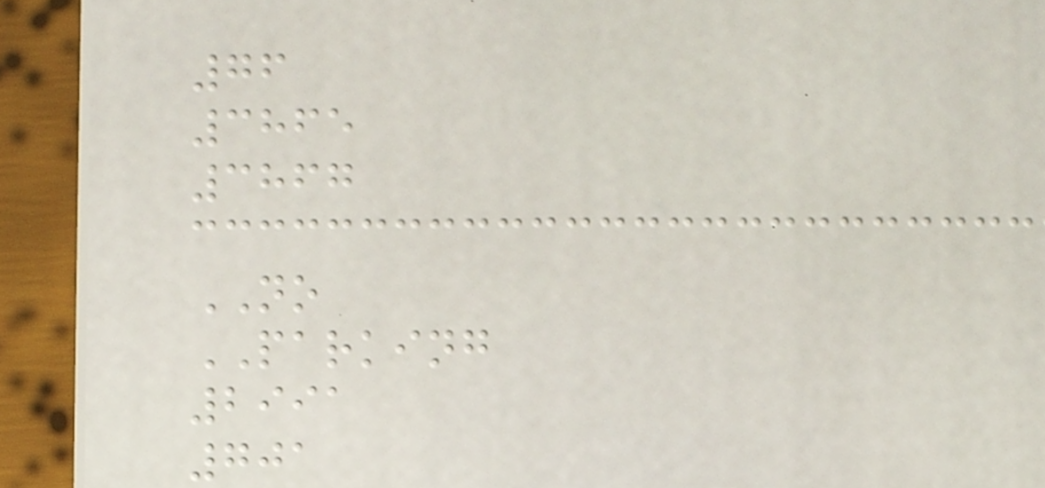76
3865
3867
NO
PARKING
2991
701
